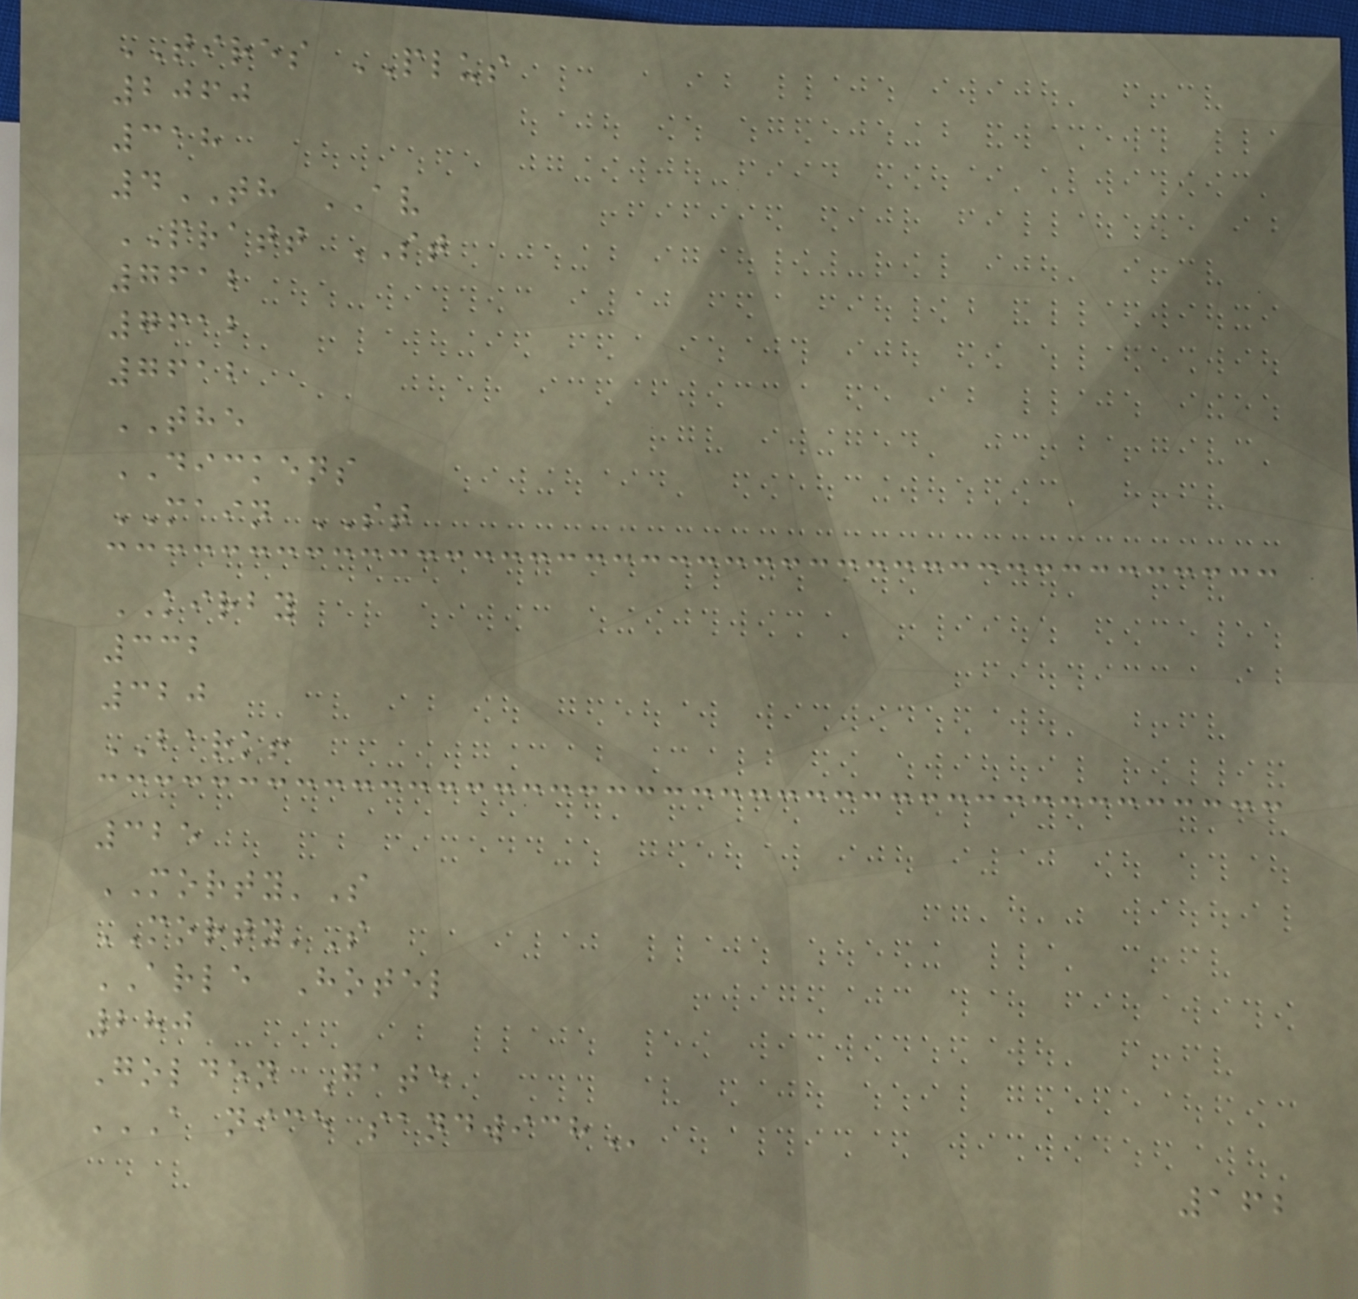TIRES PLUS
2060
318
4TH AV
PRATT ST
7612
7612
7612
THE
DICKENS
MAIN ST
KIRBY
332
320
BARK!
325
MORTY'S
MORTY'S
ARLE Hotel
280
Golden Gate
A NICE SANDWICH
162
